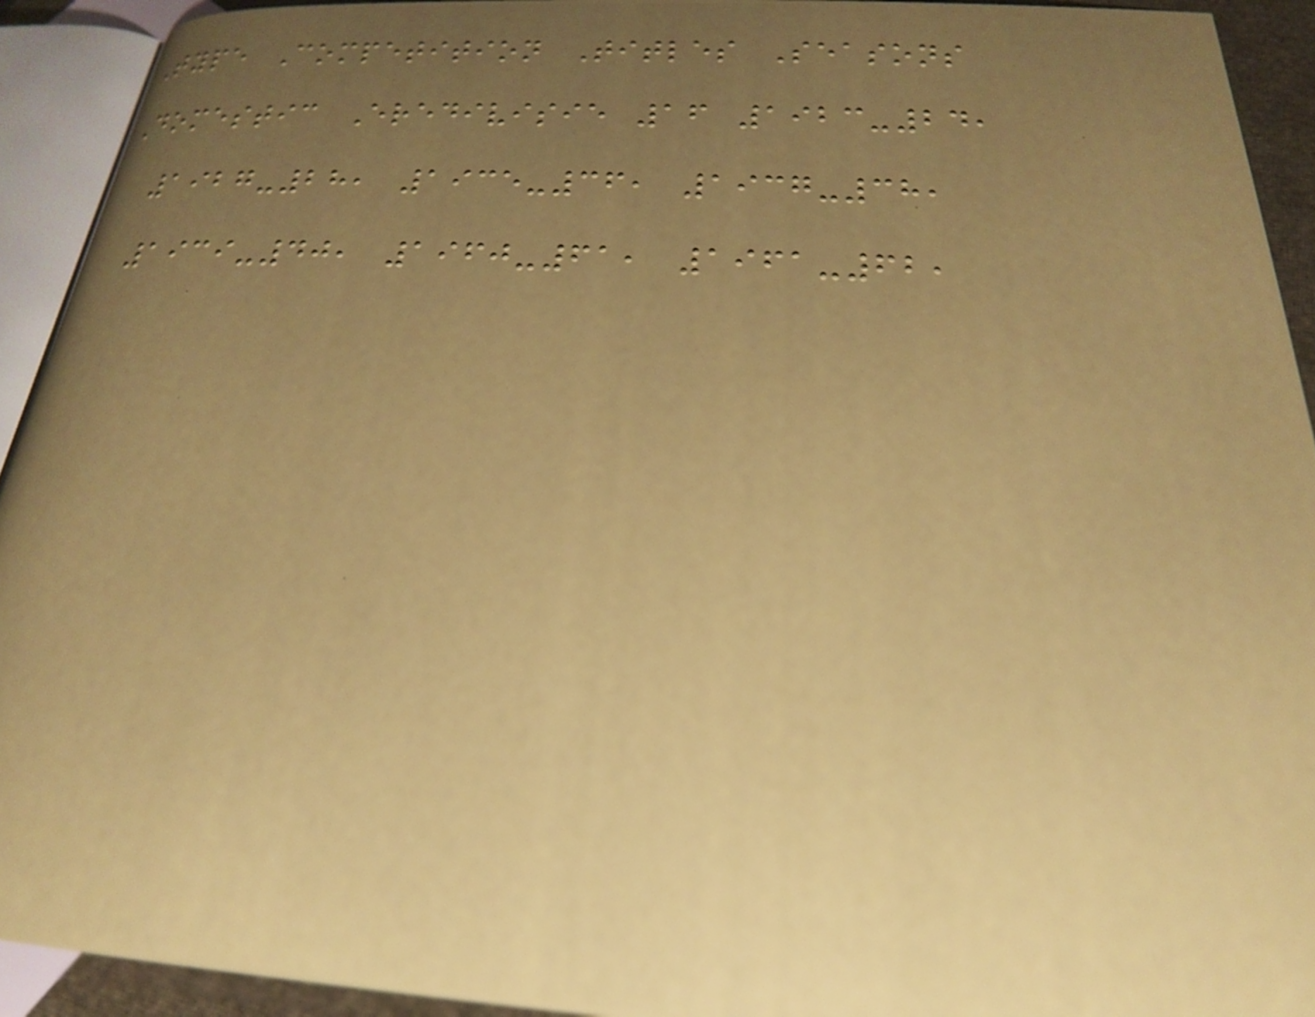Type Competition Titles Seasons
Domestic Eredivisie 16 1923-24,
1927-28, 1935-36, 1937-38,
1939-40, 1960-61, 1961-62,
